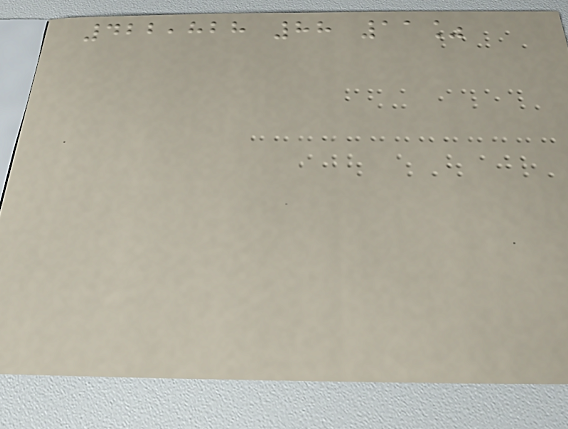422,828 88 11%
